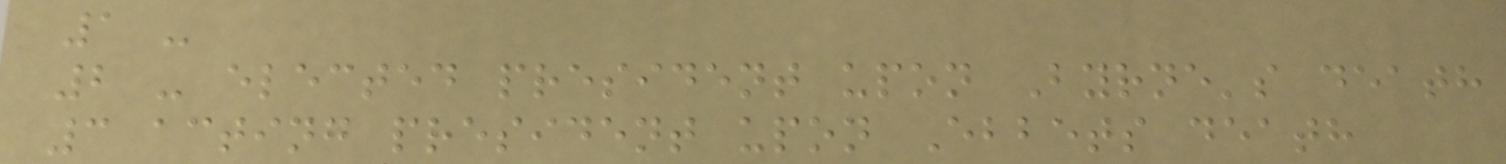1 -
2 - elected president upon Byrne's death
3 acting president upon Ebbets death
